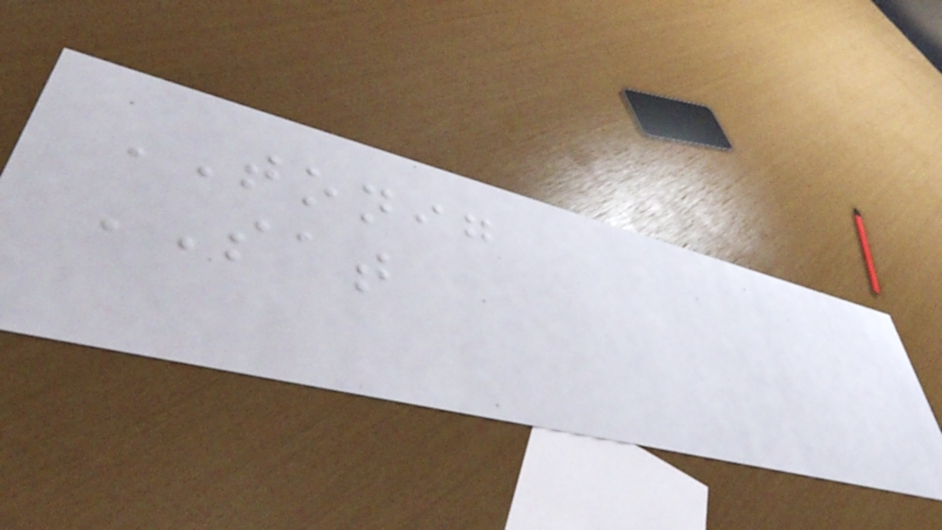TONIG
SAT
